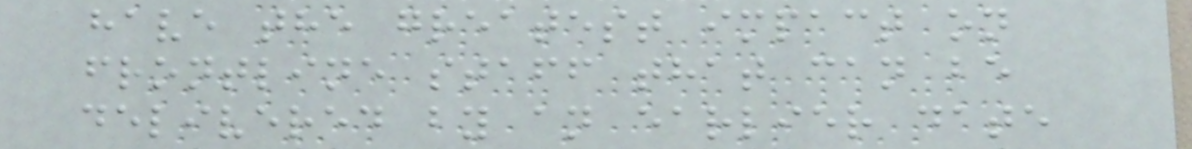have the greatest impact on
frontline staff that can be
delivered by an earlier date
